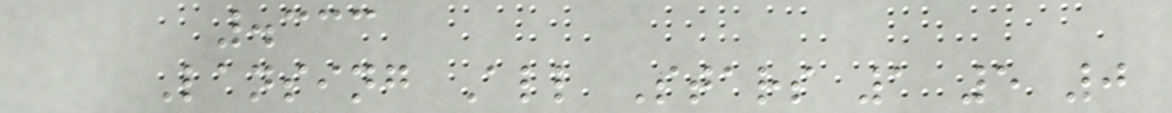.333
Lansing All Stars 1 5 0
